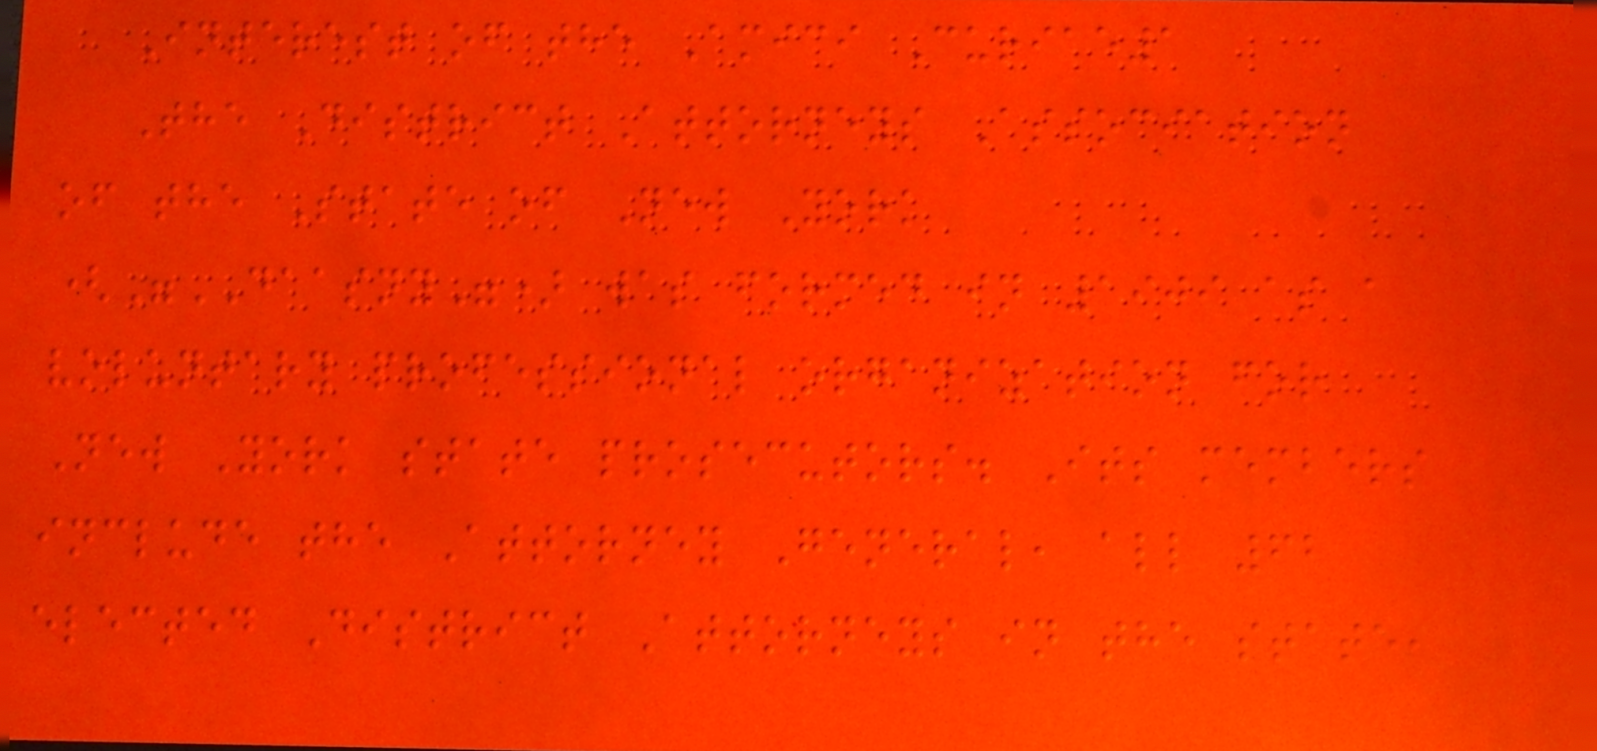Interest of the Amici Curiae1
The District Attorneys Association
of the State of New York
("DAASNY") was formed in 1909 as a
voluntary professional organization for
New York state prosecutors. Its members
include the Attorney General, all 62
elected District Attorneys in the state,
